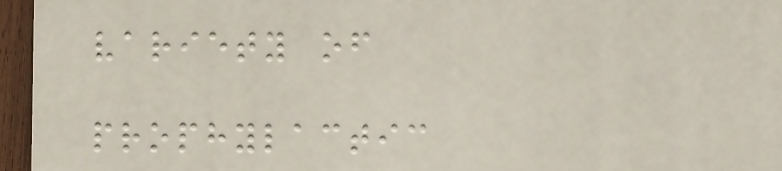variety of
prophylactic
